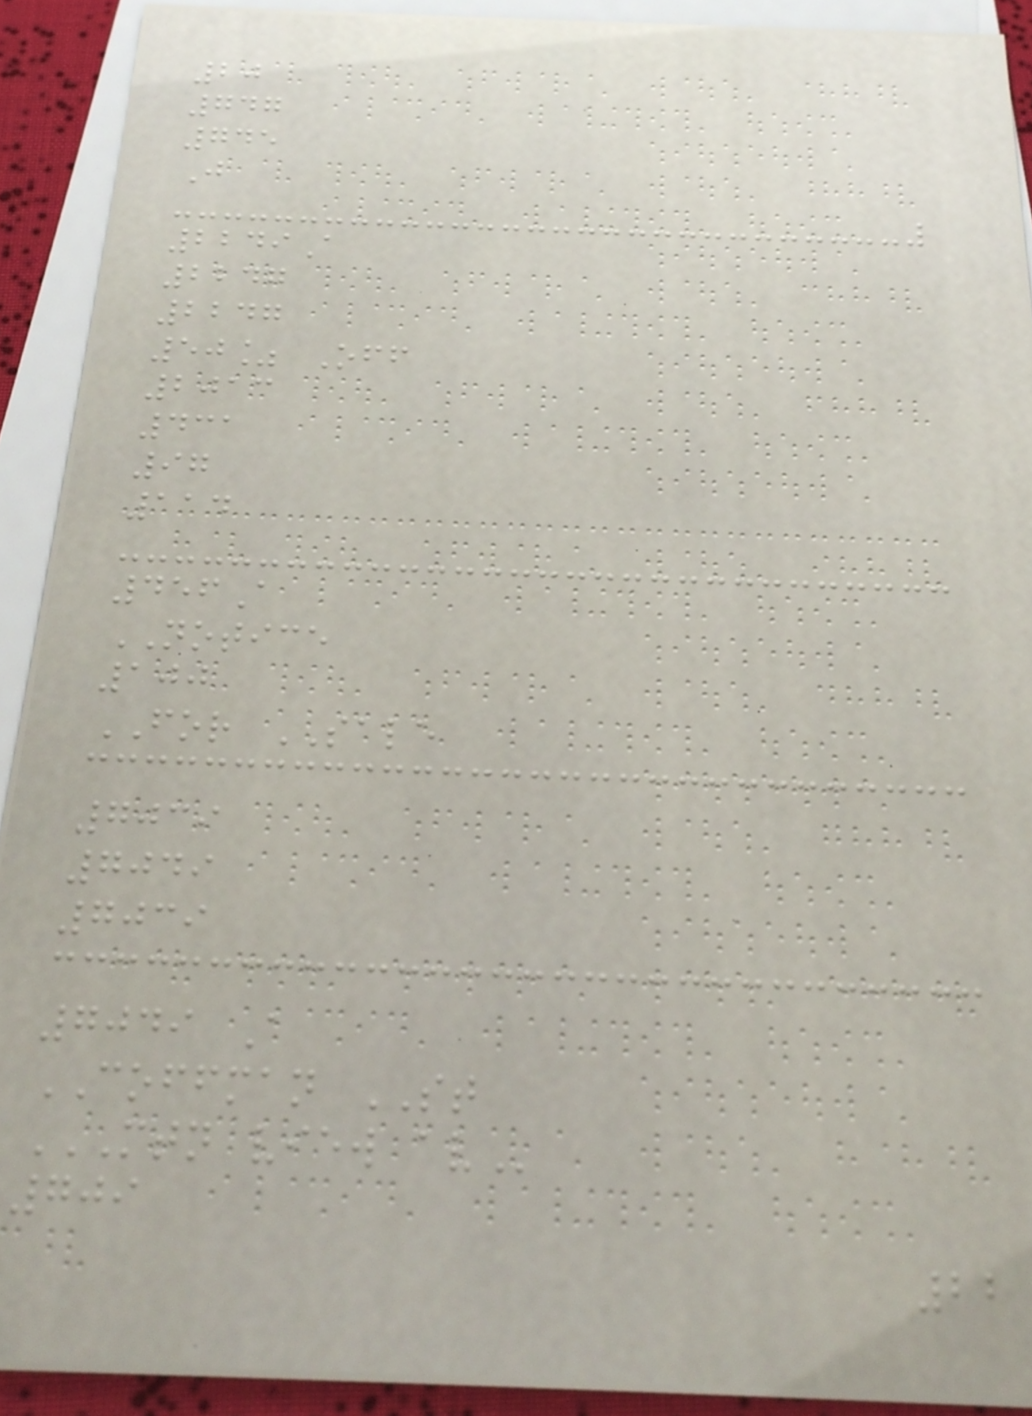20
747
745
J
2249A
2247
2247
50% Off
2013
431
97
114
456A
NOTICE
100
FOR SALE
7039
7049
7039
7049 A
COFFMAN ST
MTN VIEW AV
709
22
